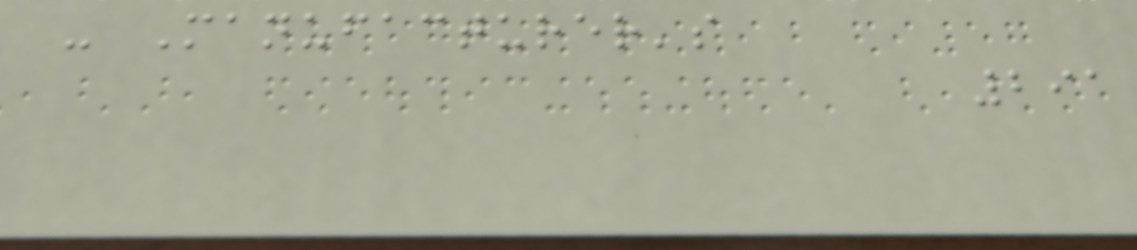- Manufacturer's
291
